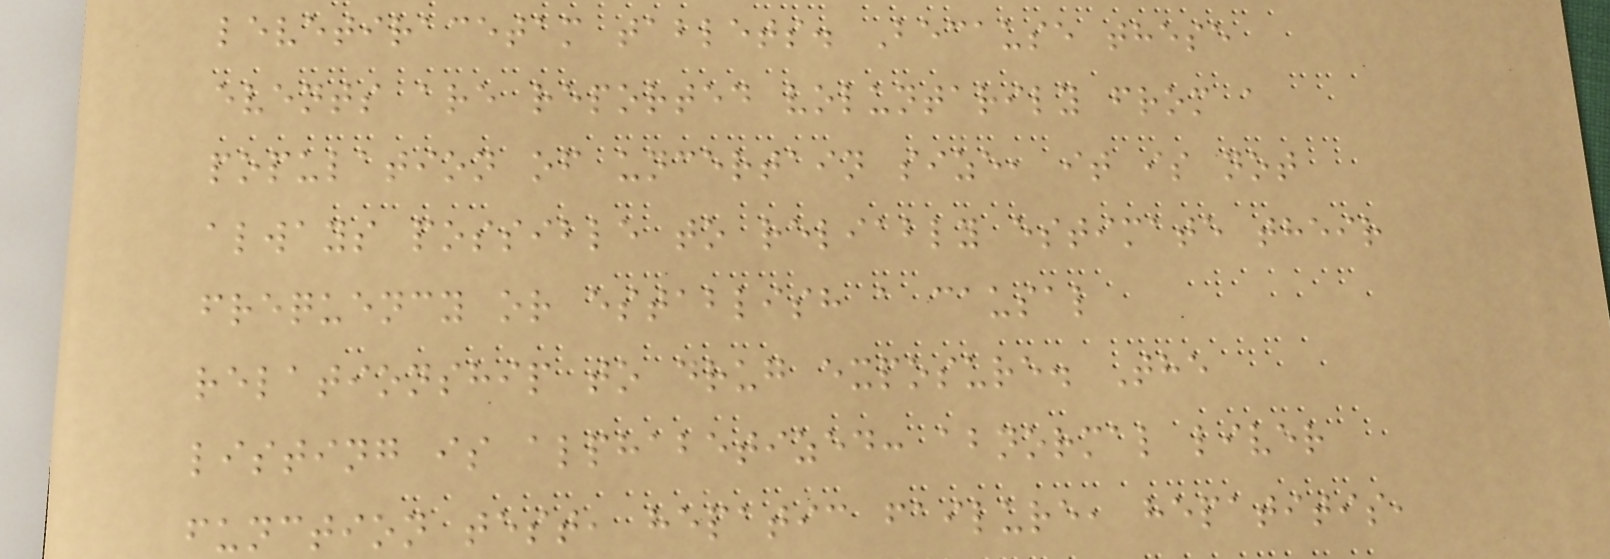levetiracetam tablets. Because these
events are reported voluntarily from a
population of uncertain size, it is not
always possible to reliably estimate their
frequency or establish a causal
relationship to drug exposure. The
listing is alphabetized: abnormal liver
function test, hepatic failure, hepatitis,
